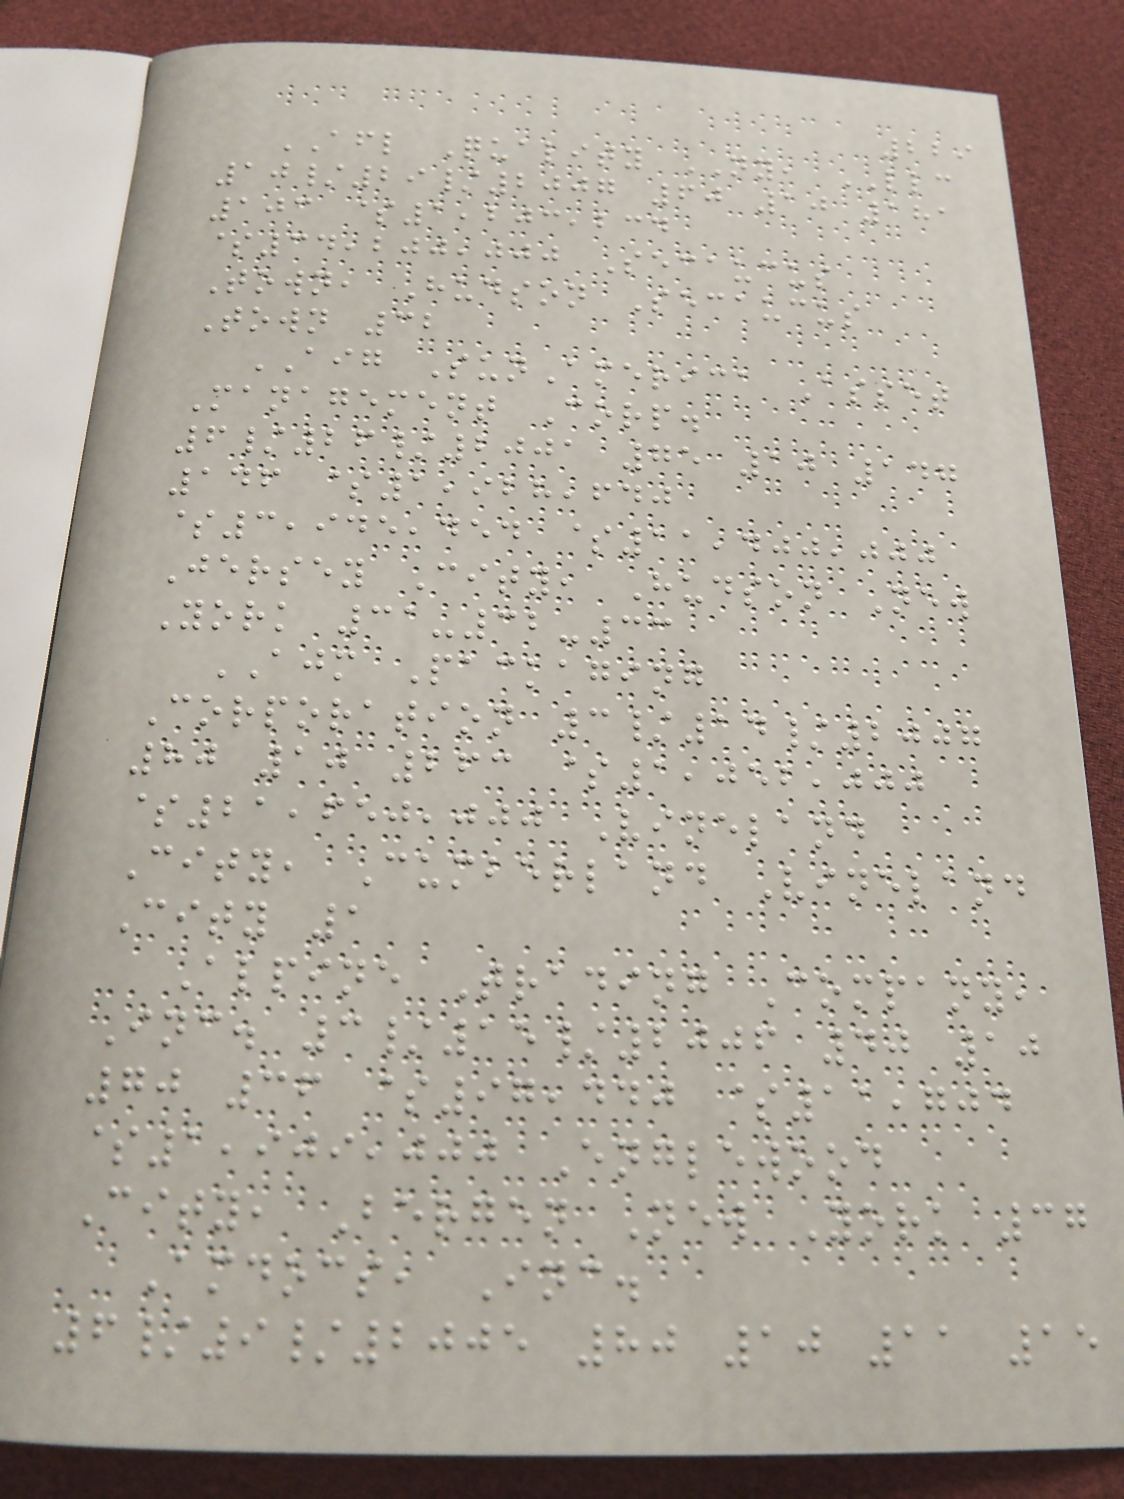229
AFL Quality NY, LLC
10/29/2007 60 10 181
103 $1,203,234
$34,200,000 Secaucus
Town, Hudson Secaucus
Town 32
AIG SunAmerica Asset
Management Corp.
6/26/2001 75 10 147
146 $1,928,640
$3,945,454 $11,400,000
Jersey City, Hudson New
York 31-32-33
AJM Packaging
Corporation 3/14/2007
80 10 263 $1,052,000
$21,650,000 Vineland
City, Cumberland Vineland
City 1
Alpine Trading Company,
Inc. 3/15/2006 40 10
70 36 $97,440 $11,704
$1,909,000 Englewood
City, Bergen New York 37
Amdocs, Inc.
6/9/2005 80 10 11 15
